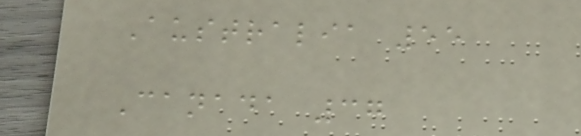Australia 55
Canada 37
